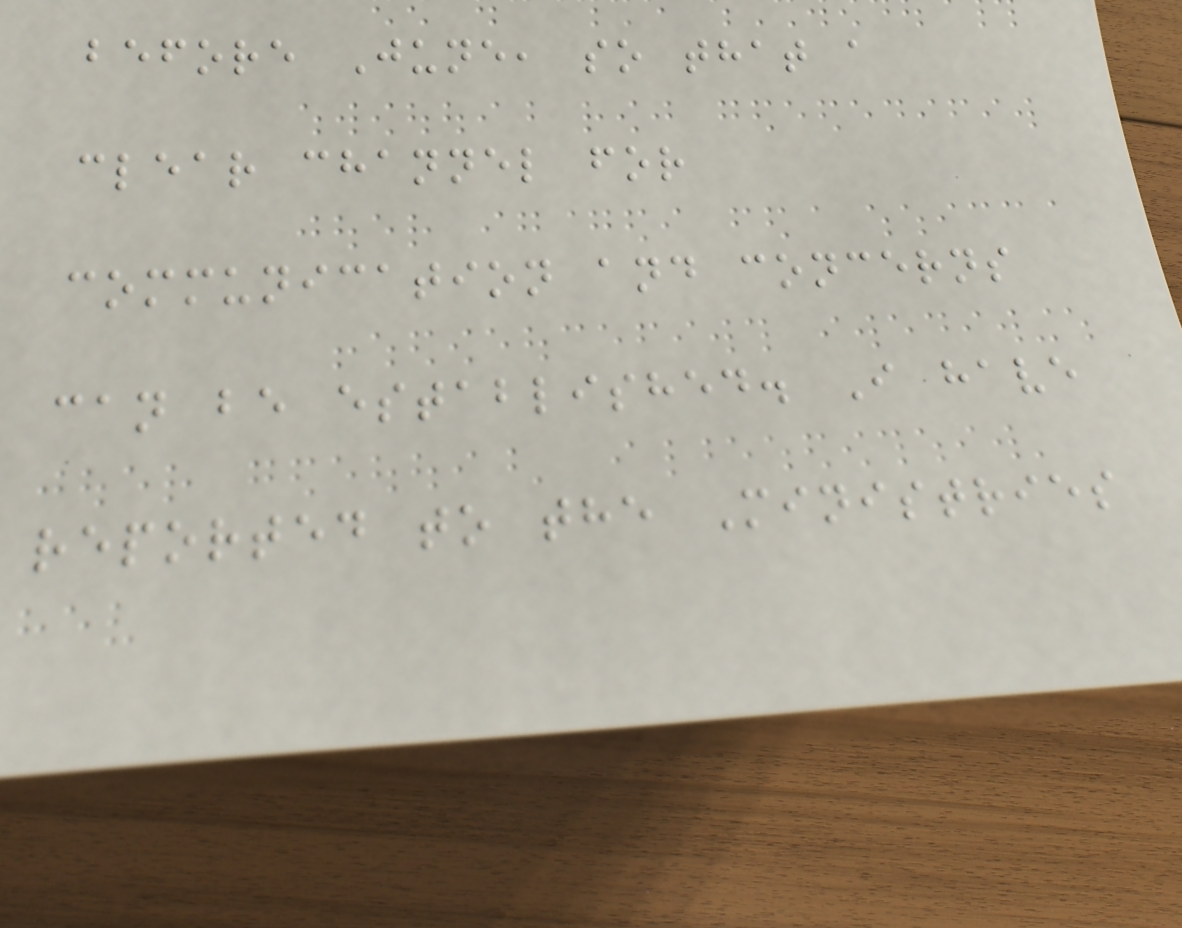before June, so that a
clear channel for
communication and concerns
can be established. I have
reported to the Ministries
